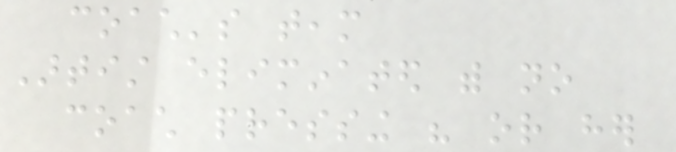coach's team
Artist eliminated with no
coach pressing his or her
